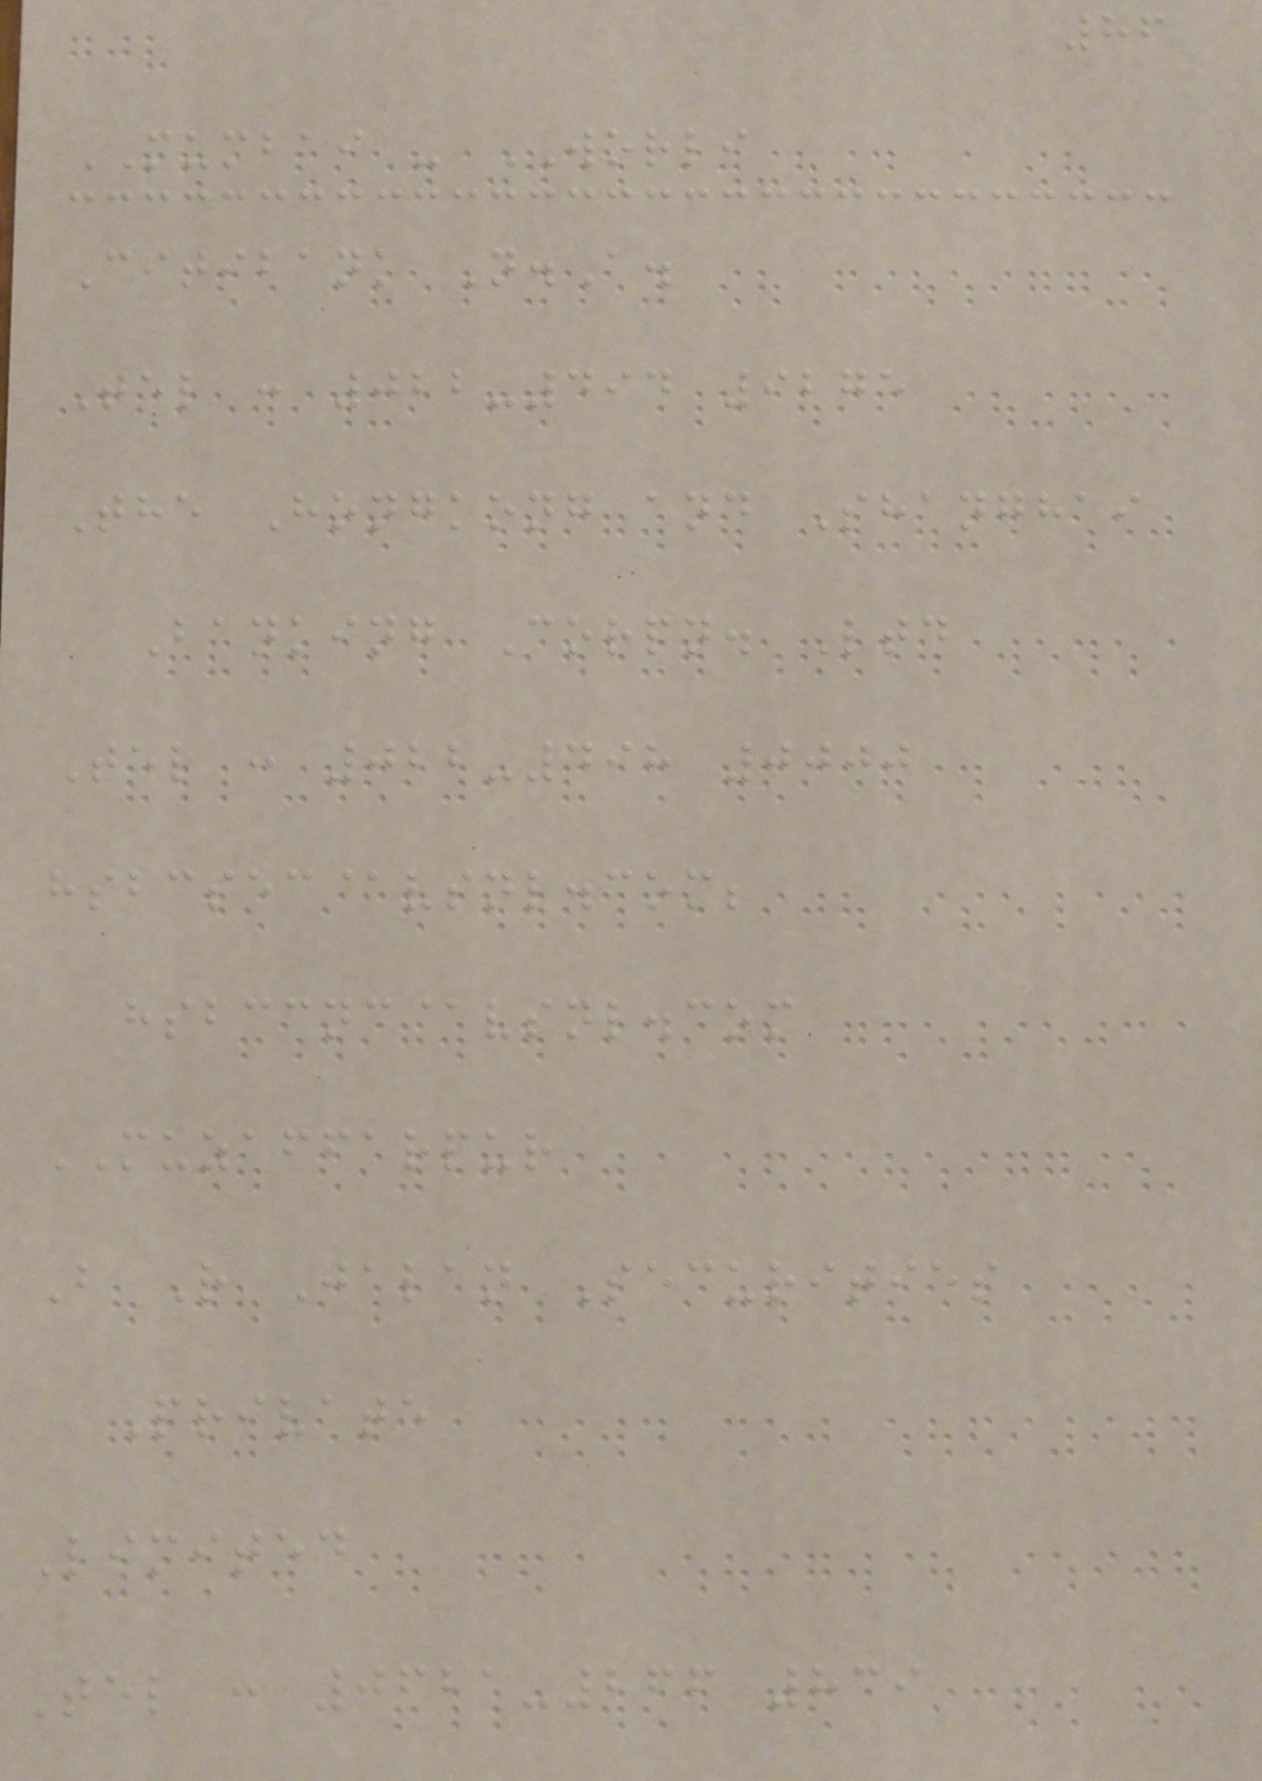86
MUMBAI - WORLI
Citibank N.A.
Tel : 022-494 9275
The Hongkong and Shanghai
Banking Corpn. Ltd
Tel : 022-498 0000
hsbcsec@vsnl.com;
hsbccnc@vsnl.com
MUZAFFARPUR
B R Jalan Securities
Private
Limited
Tel : 0621-266 839
